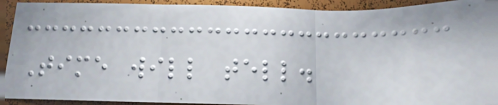Time will tell.
